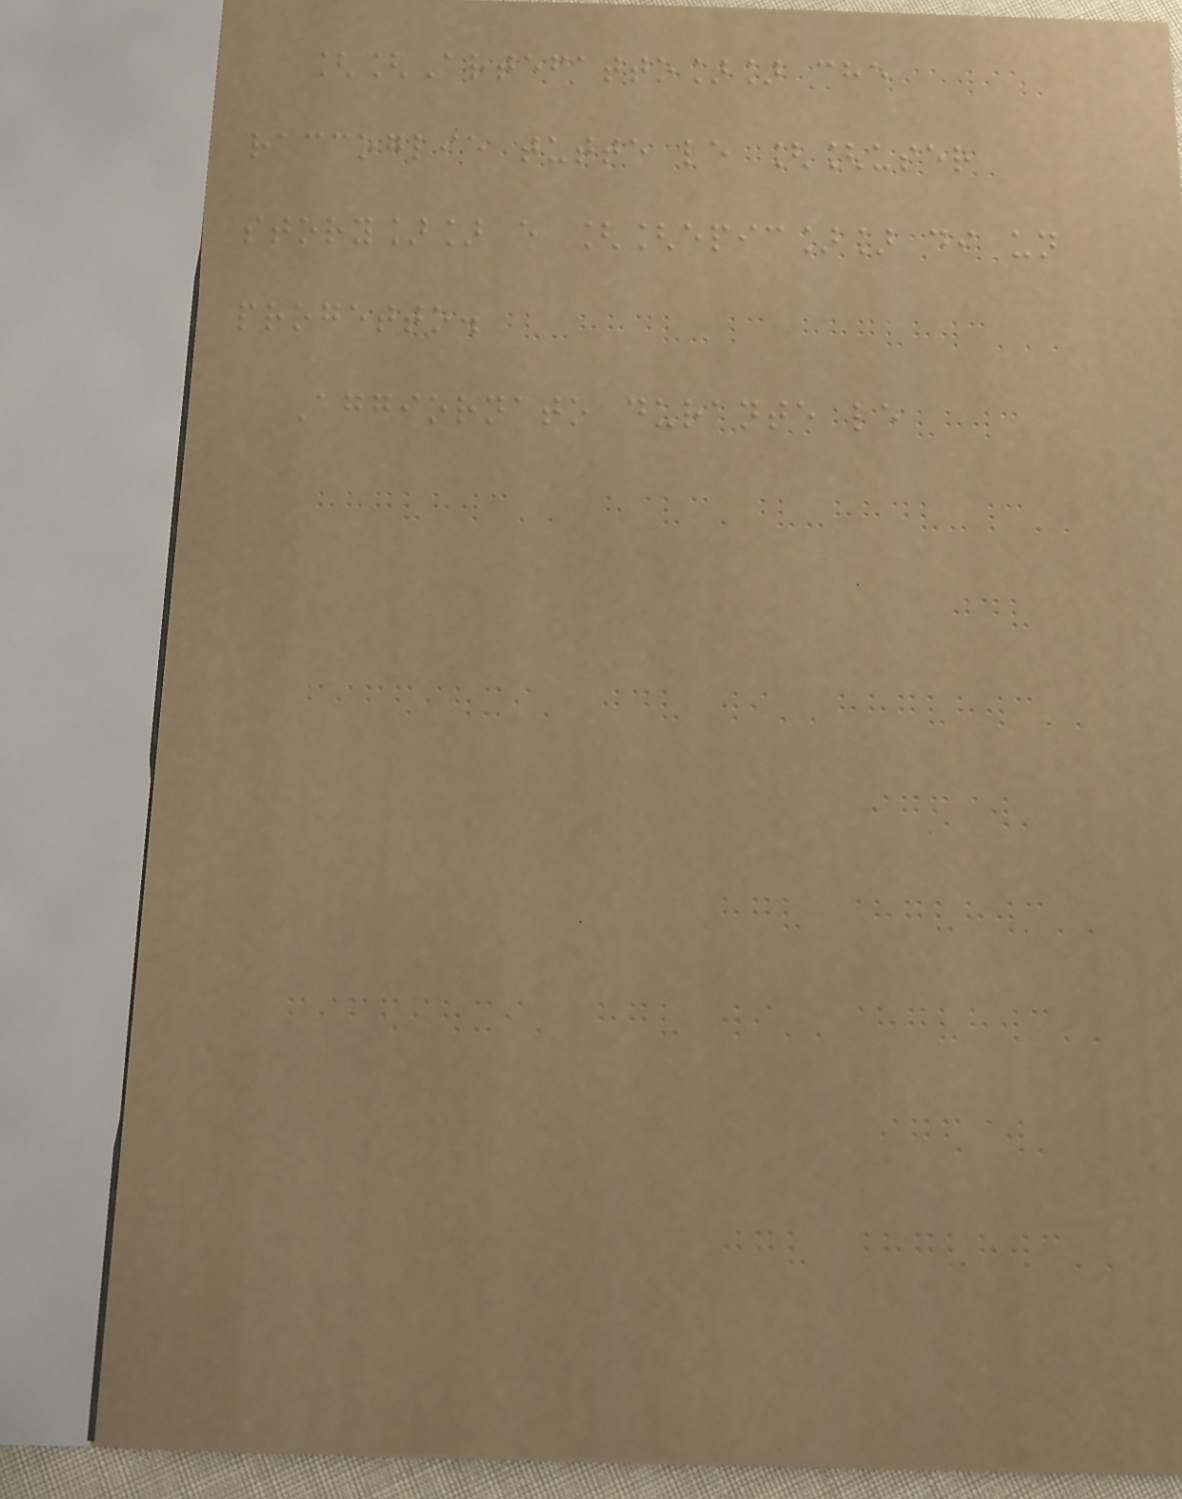[[Artefatto]] che
raccoglie tutte le [[user
story]] e [[epic]] di un
progetto.
Aggiornato durante le
